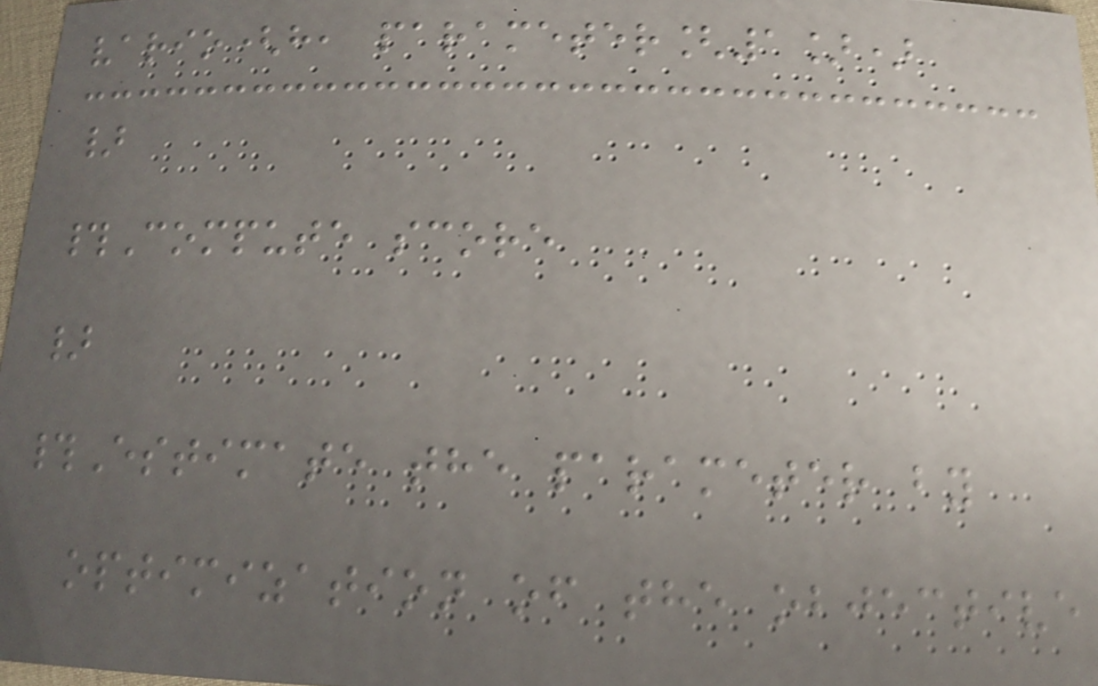vario(h, parameter[1])
}
#Compute score
}
#Estimate the parameter by
optimization of the objective
